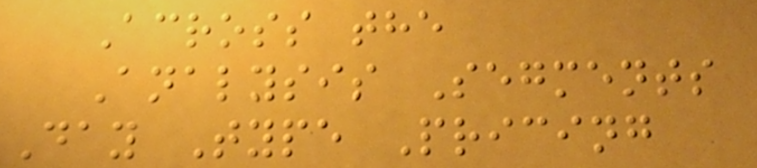Across the
Analysis Segments
Day Type Pricing
